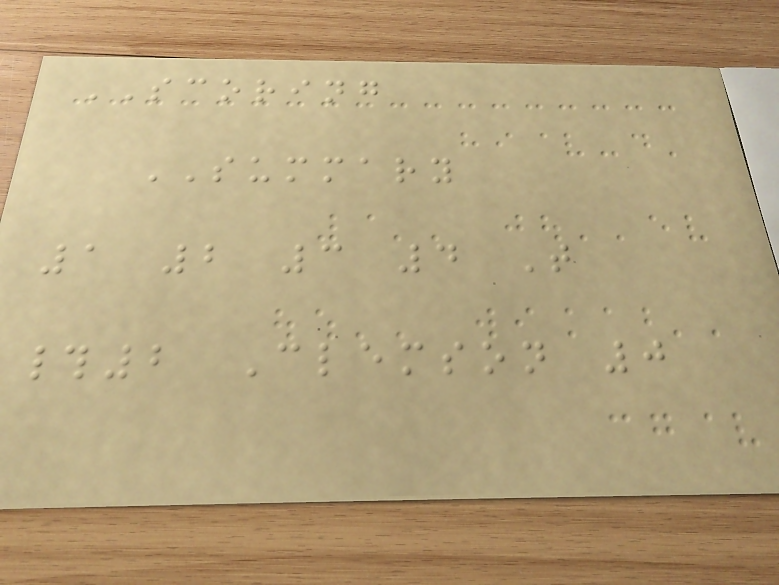SCORING
SUMMARY
1 2 3 4 T
#2 Clemson 0
